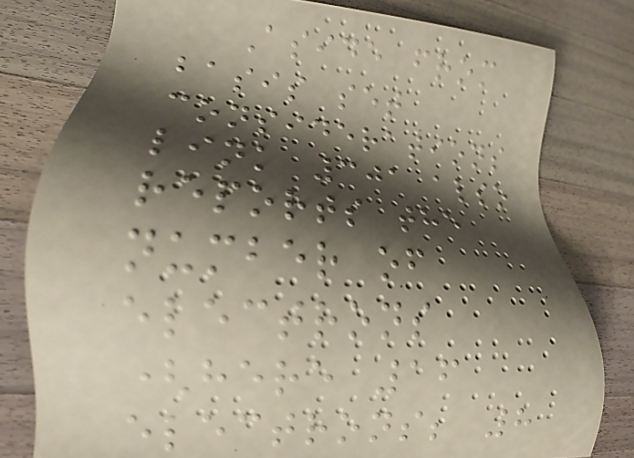Aside from
basis set
considerations
link 301 also
reports the
number of
electrons
(here 16
electrons; 8
